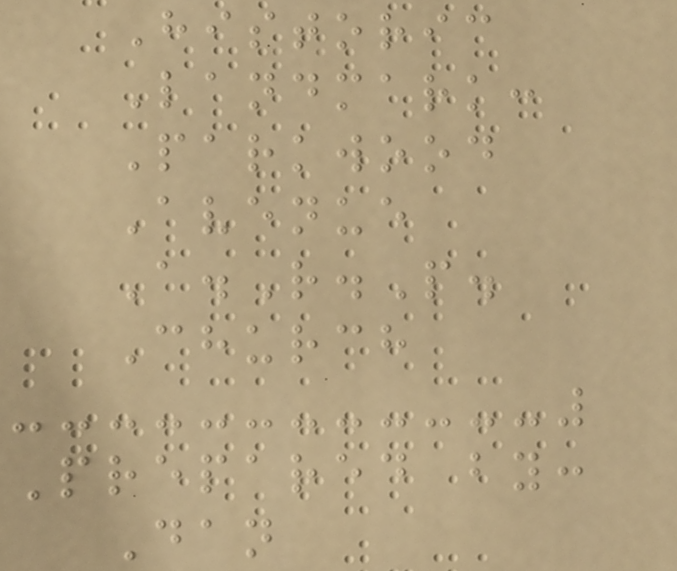Historic
Landmark:
Parkwood
Avenue
A.R.P.
Church
Prepared by:
Dan
